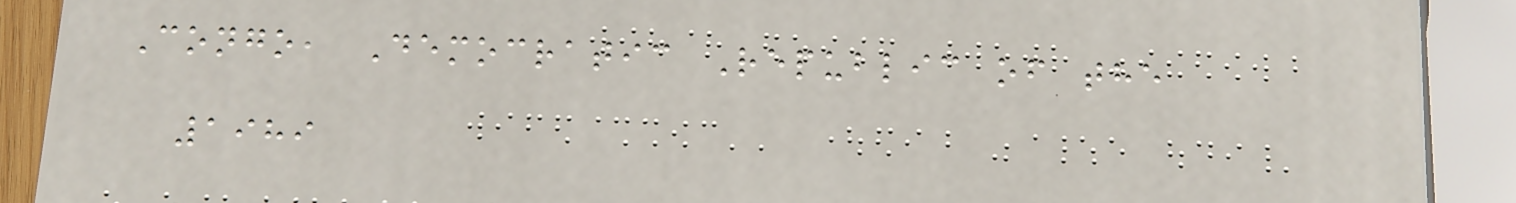Congo, Democratic Republic of the
1989
